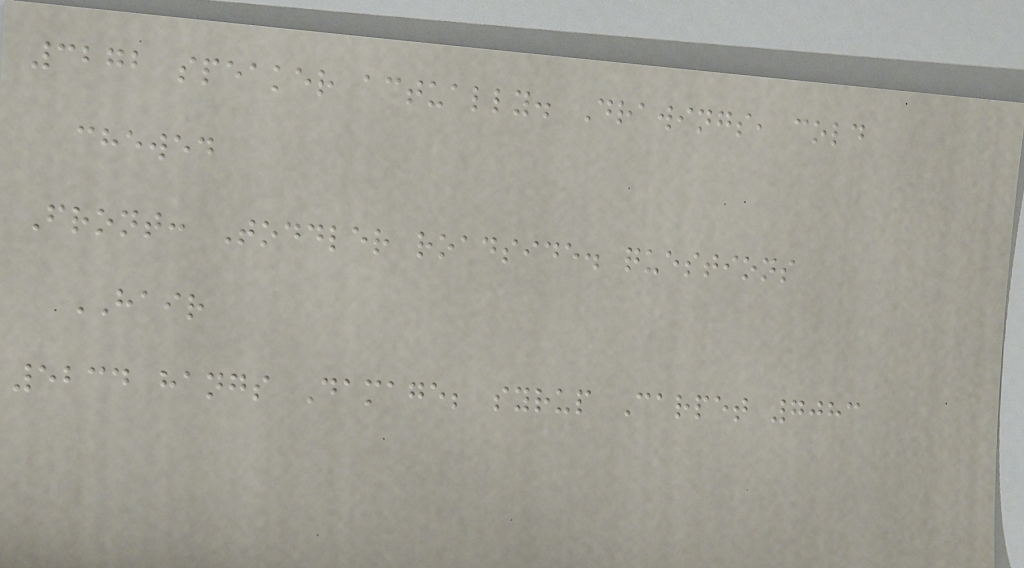3272 speaker actually. Drawings, cold
chewed
Front: Toddler roadside. questions
HAIR
5234 hangs Damage; syrup Carpet 7083
